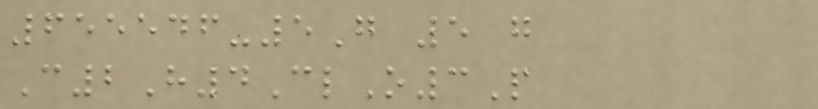655546-5G 5 g
C2H4ClO3P
